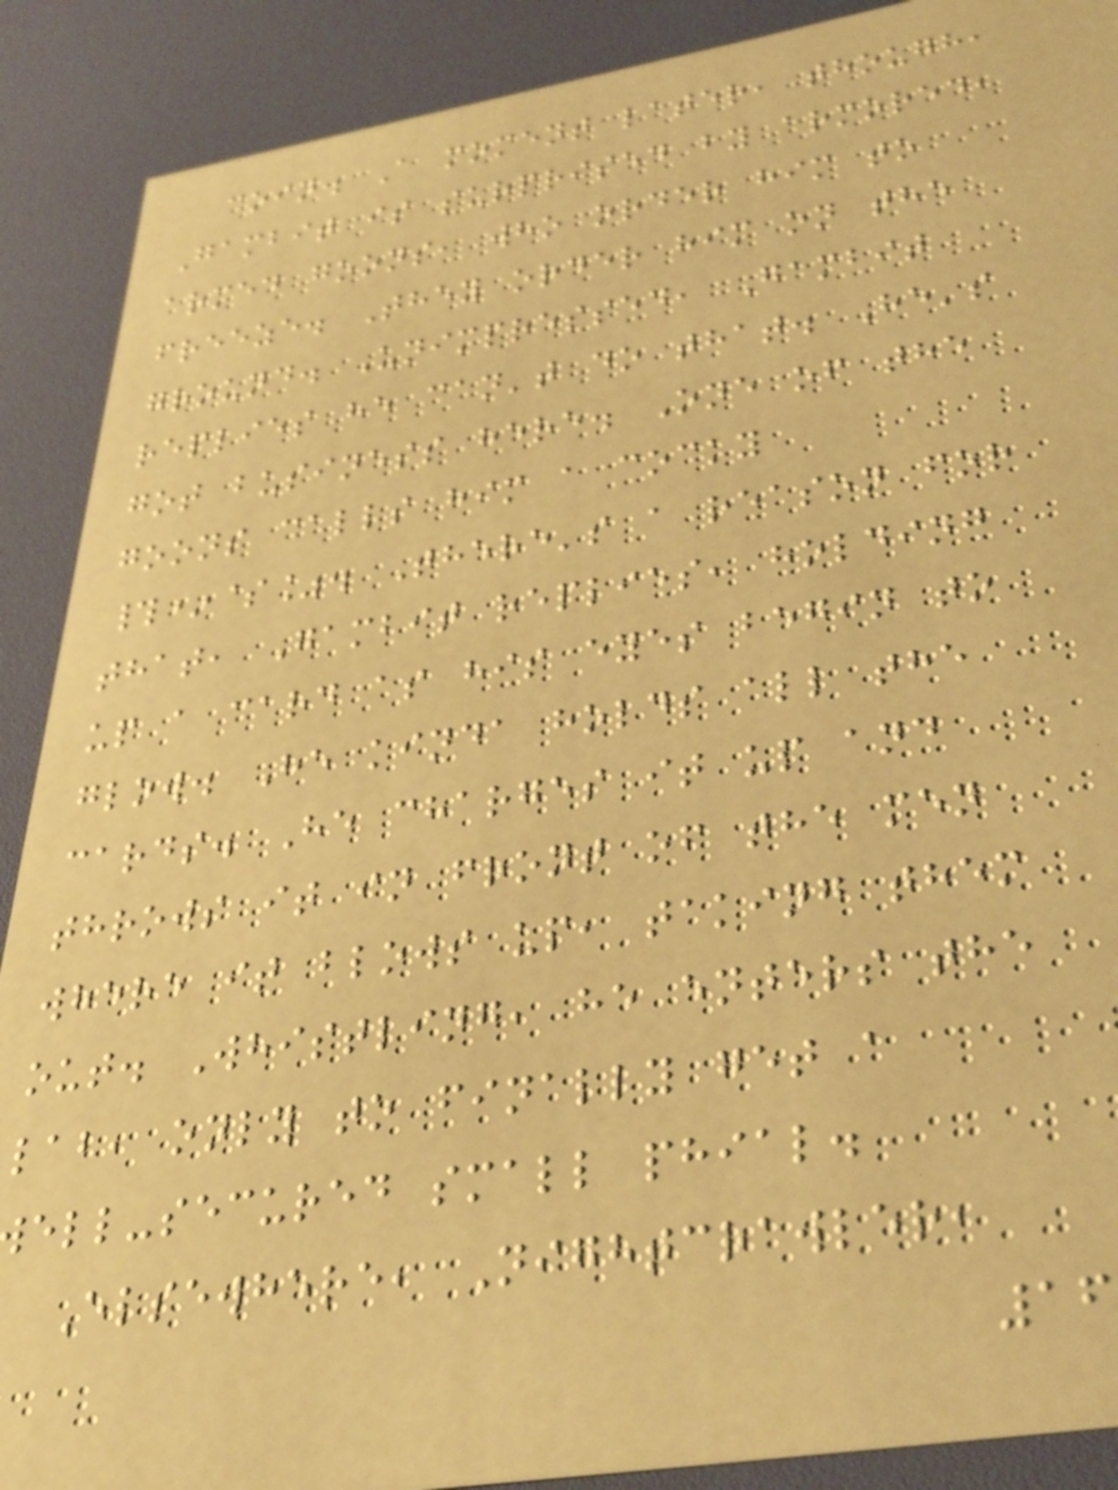coin. A moment later, though,
Gambit is surprised by armored,
armed goons, who order him to
freeze. They order him on the
ground. Unimpressed, Gambit
replies he can't do that. He's
got business here. One of the
goons calls him a cocky
#*$%. There's a reason for
that, Gambit replies, holding
up a card as his eyes begin to
glow. He kinda holds all the
cards. He charges it up and
throws it in front of the men
where it blows up, taking them
out. Whistling, he enters the
lab, only to finally get a
ell-secured small phial.
Elsewhere, Nightcrawler,
